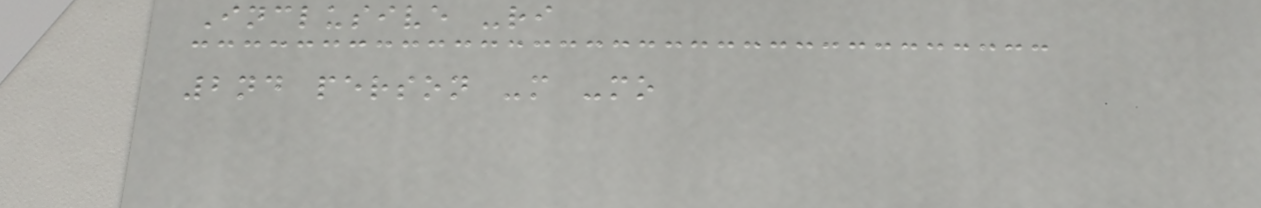Inclusive -ri
2nd person -m -mo
